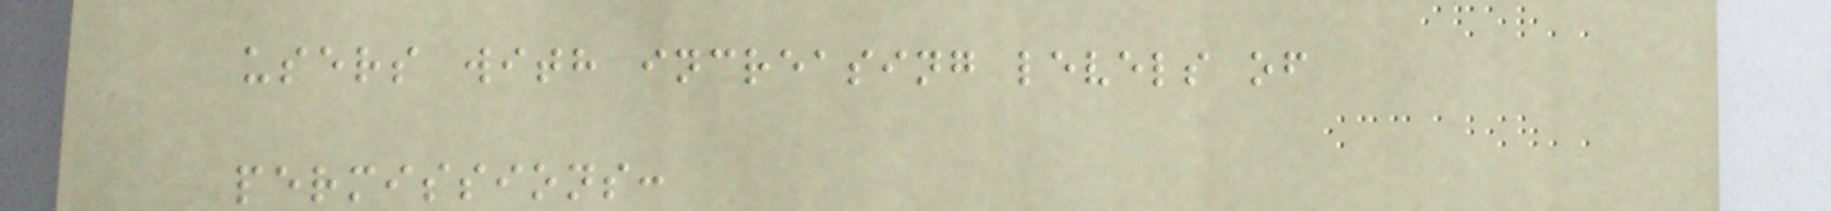users with increasing levels of
permissions:
